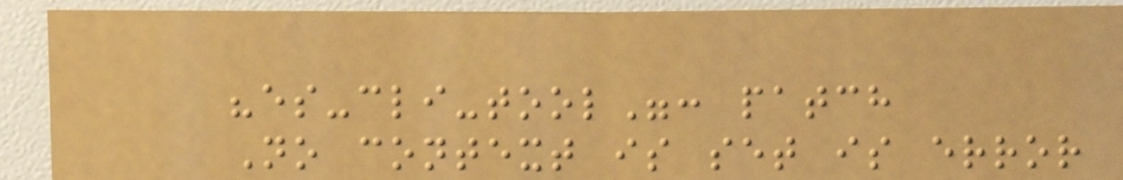"es-cli-tool": patch
No context is set is error
